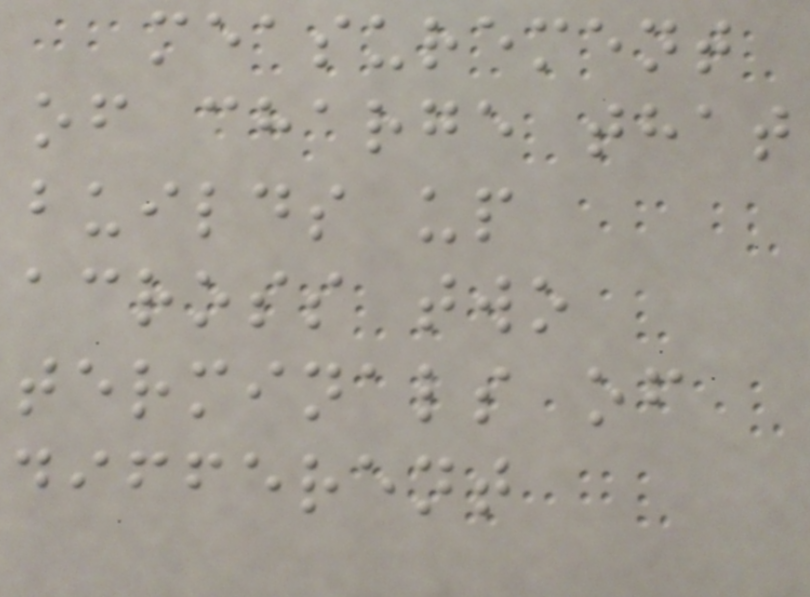measurement
of charge that
builds up
across two
terminals of
different
